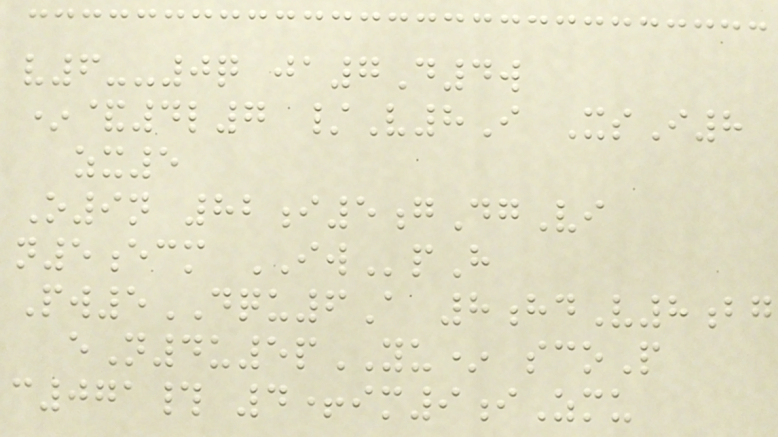v6--0q ja7D4w
*&4l7 /V8I XsI8
zx5
O9n 82i5gDgVi
n5ecm IWpH
Pw5DQU6A 8hdV8bg
eN4u5pYU* scoP
c071# 4+im9iZmu
